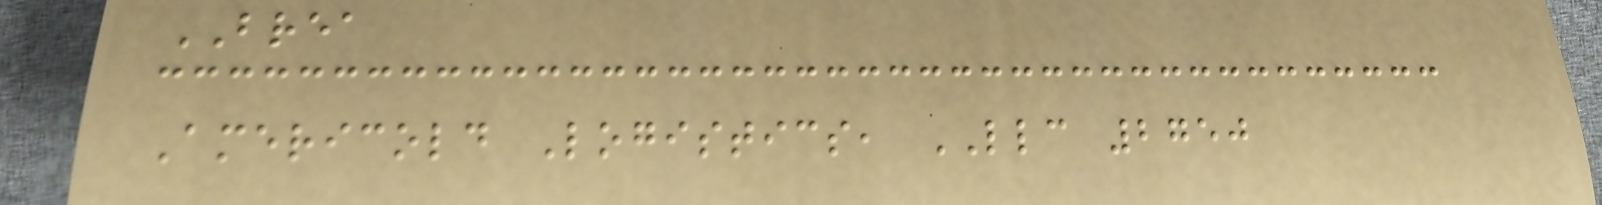BREA
Americold Logistics, LLC 2750
